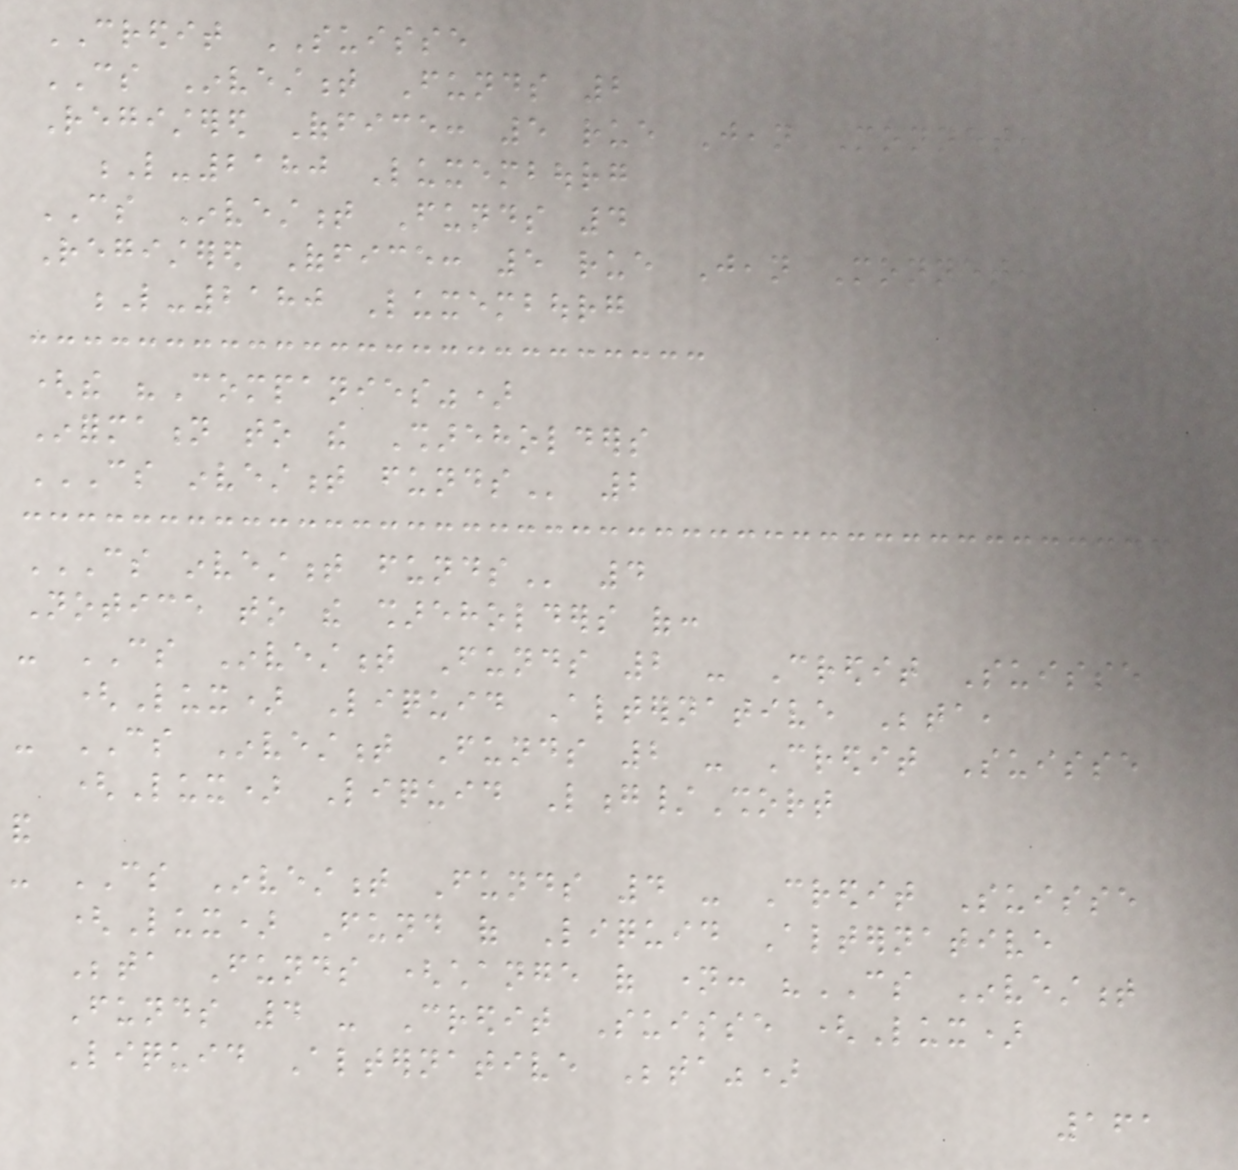CREDIT SUISSE
CS Investment Funds 2
Registered Office: 5 rue Jean Monnet,
L-2180 Luxembourg
CS Investment Funds 4
Registered Office: 5 rue Jean Monnet,
L-2180 Luxembourg
(the "Companies")
Information to the Shareholders
CS INVESTMENT FUNDS 2
CS INVESTMENT FUNDS 4
Notice to the shareholders of:
- CS Investment Funds 2 - Credit Suisse
(Lux) Liquid Alternative Beta,
- CS Investment Funds 2 - Credit Suisse
(Lux) Liquid Long/Short
and
- CS Investment Funds 4 - Credit Suisse
(Lux) Fund of Liquid Alternative
Beta Funds (change of name: "CS Investment
Funds 4 - Credit Suisse (Lux)
Liquid Alternative Beta")
161
